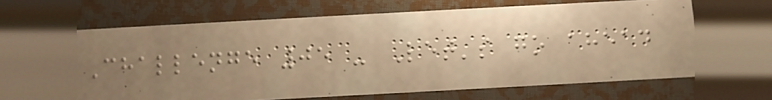Challenge 05 - Let's go ahead
